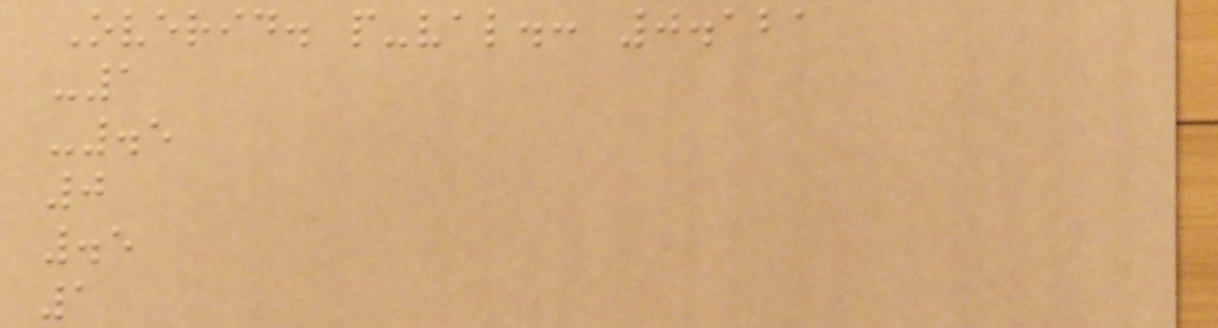Overid. p-val.: 0.121
-1
-.5
0
.5
1
